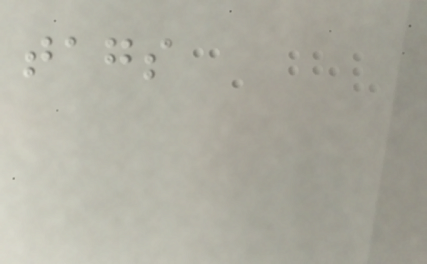tags
